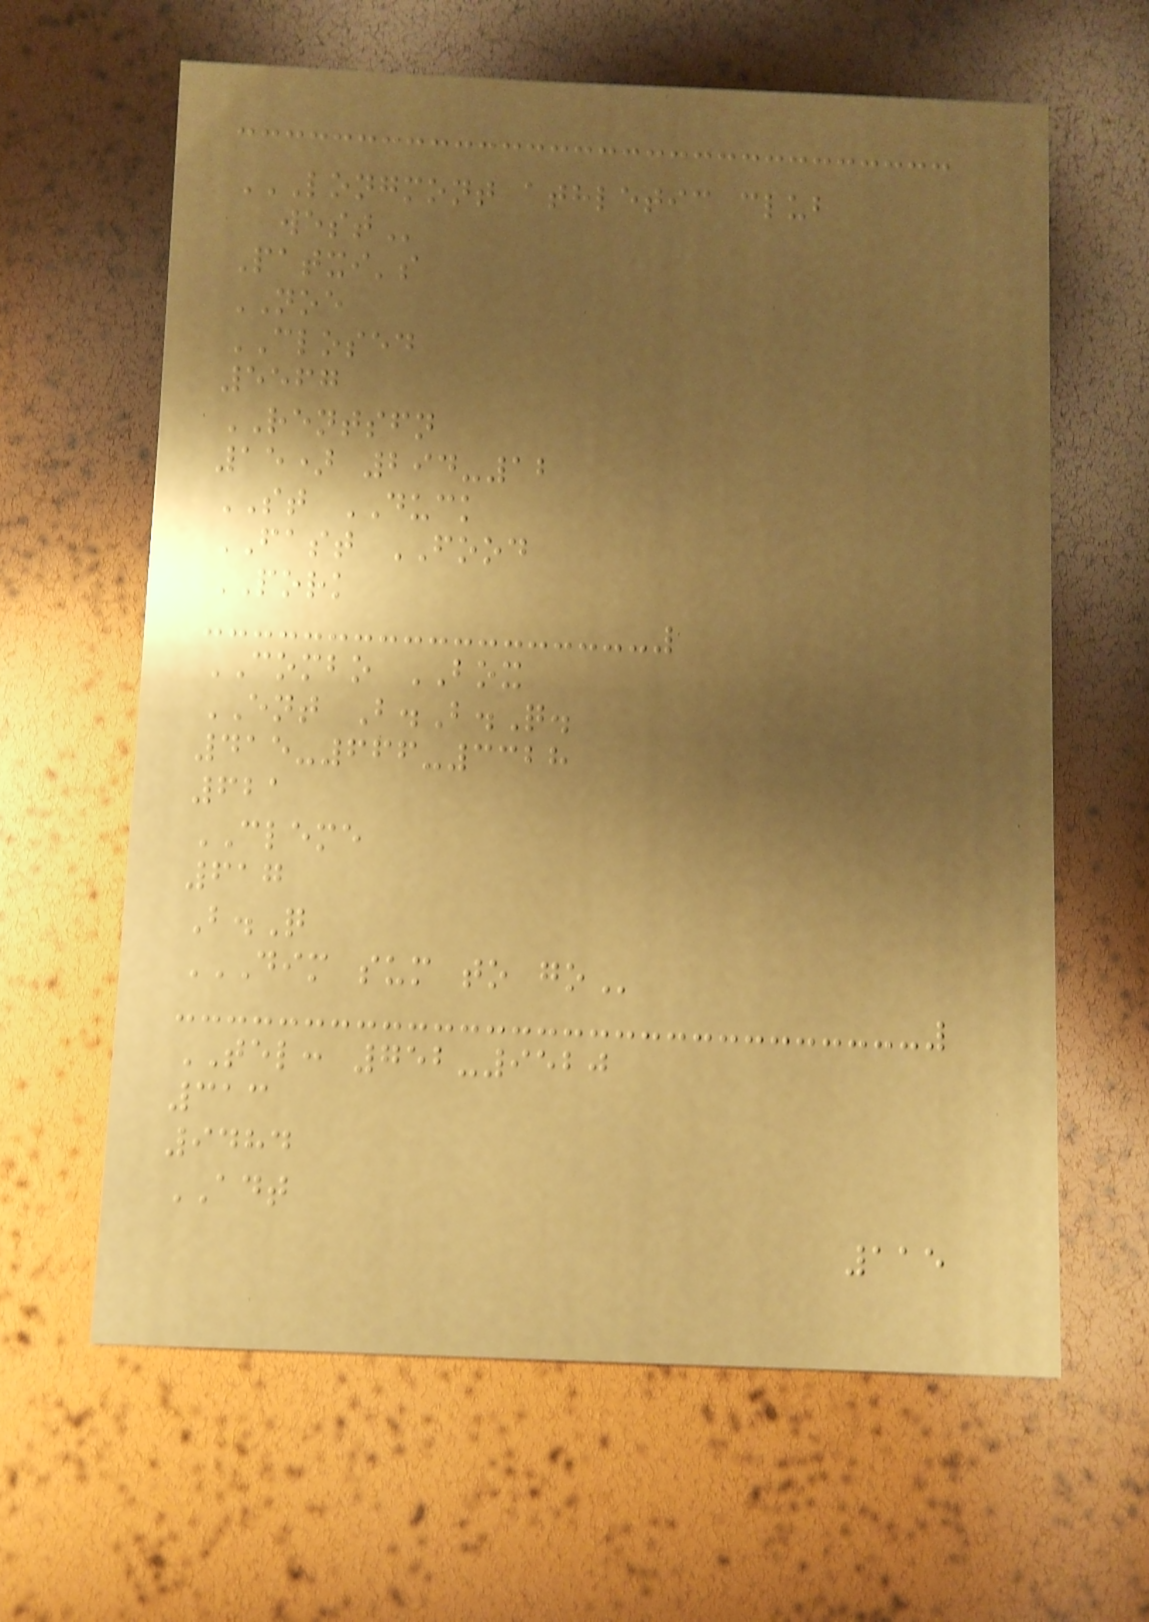LONGMONT ATHLETIC CLUB
WEST
Patxi's
NOE
CLOSED
5567
RENTSFN
15) 294-12
ST DUCK
FAST FOOD
PORK
COMBO BOX
ENT B.B.Q.
415-666-3328
621
CLEME
617
B.Q
DIM SUM TO GO
TEL: 752-9520
313
9484
ADT
115
